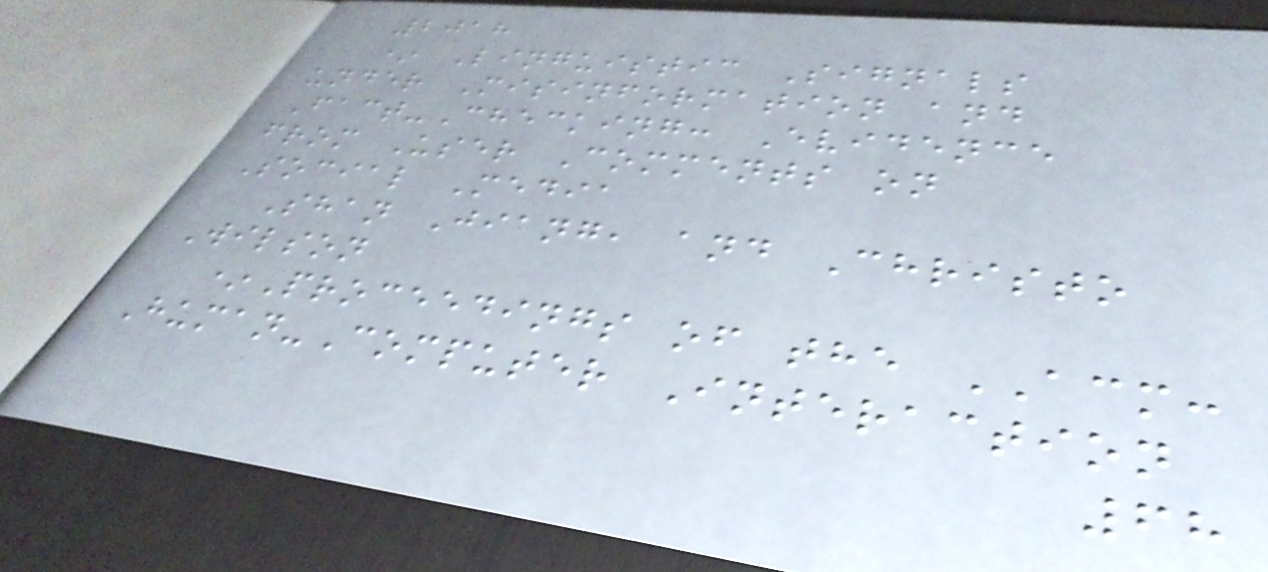2018
* Linguistic Signals
under Misinformation and
Fact-Checking: Evidence
from User Comments on
Social Media
Shan Jiang, and Christo
Wilson
*Proceedings of the ACM:
Human-Computer Interaction
68
